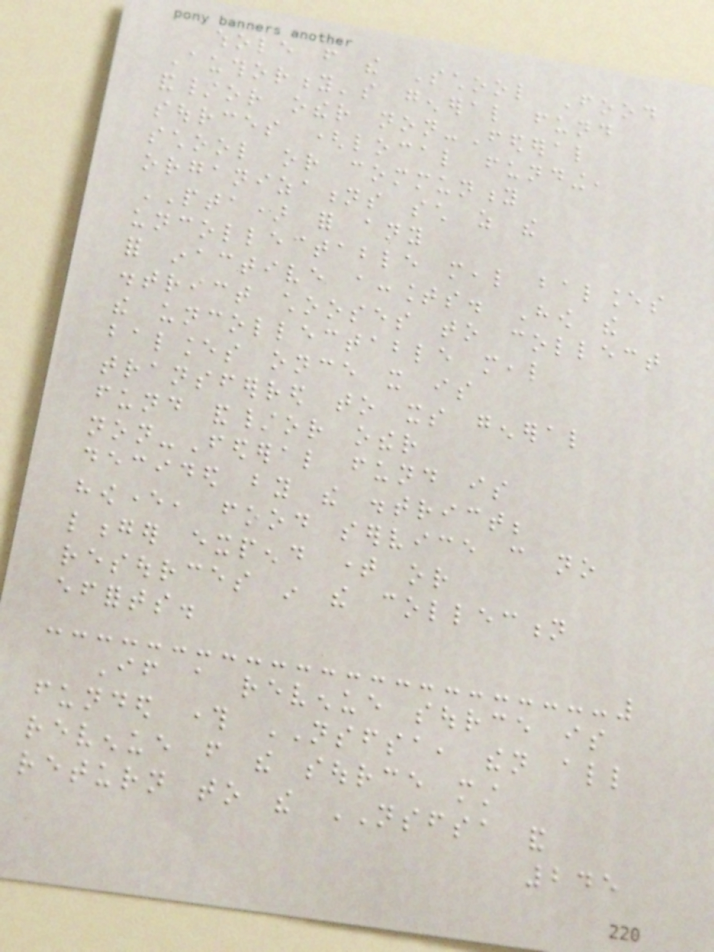whole from the School Food
Authority's general fund
and/or other non-Federal
sources (local funding,
school or community
organizations such as the
PTA) for any
uncollectable meal balances
for inactive accounts. How the
district chooses to collect
the uncollectable meal
balances once it is
transferred to its general
fund and/or other
non-Federal fund is
decided by the district;
however, food service can no
longer expend time or
resources in the collection
efforts.
If a revenue source is
funded through NSFSA, then all
revenue from the source must
return to the NSFSA and
245
